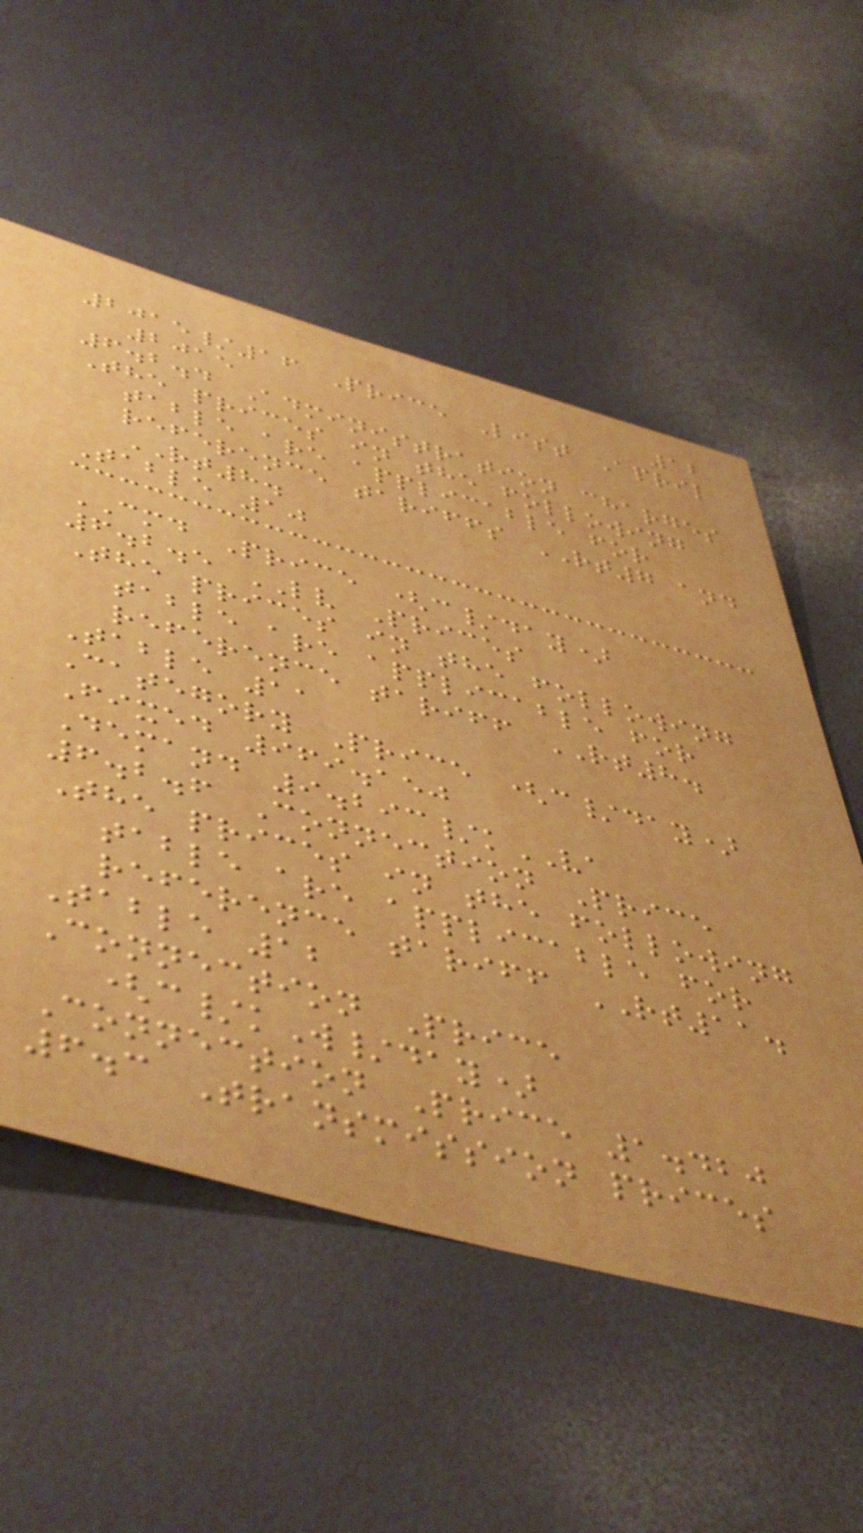12
2015/16 Price List April
2015
6.2.4 Administration charges
The prices in the following
table are applicable for
reference tariffs RT7 and
RT8.
Table 10
CMD Price (c/day)
6.2.5 LV Prices
The prices in the following
table are applicable for
reference tariff RT8.
Table 11
Category Price (c/day)
Fixed 969.150
Demand 9.293/kVA
6.2.6 Connection Price
The prices in the following
table are applicable for
reference tariff RT11.
Table 12
Connection Price
(c/kW/day)
Connection Price 1.420
6.3 Transmission prices
